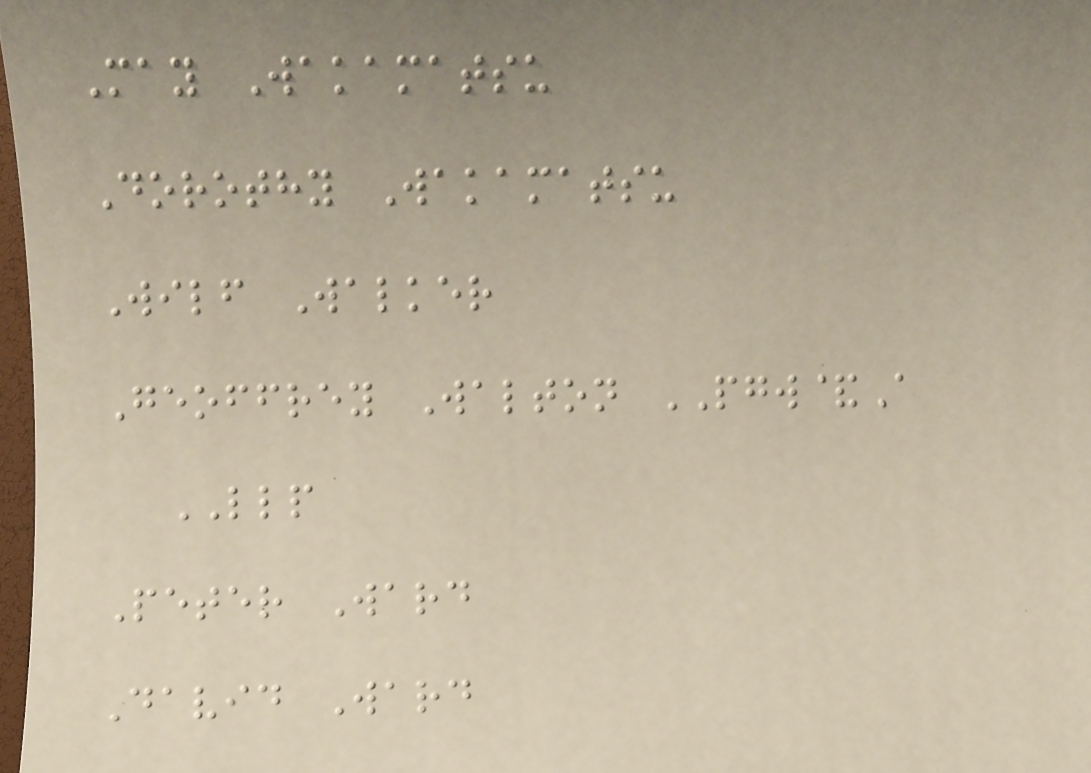May Wakamatsu
Dorothy Wakamatsu
Wilf Walker
Geoffrey Walton PGW&A
LLP
Peter Ward
David Ward
